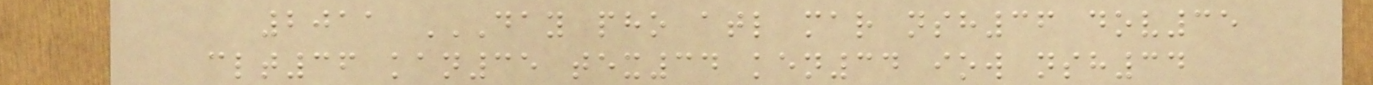2011 DAY PHO ATL MAR NSH36 DOV35
CLT36 KAN35 TEX34 KEN34 IOW NSH34
